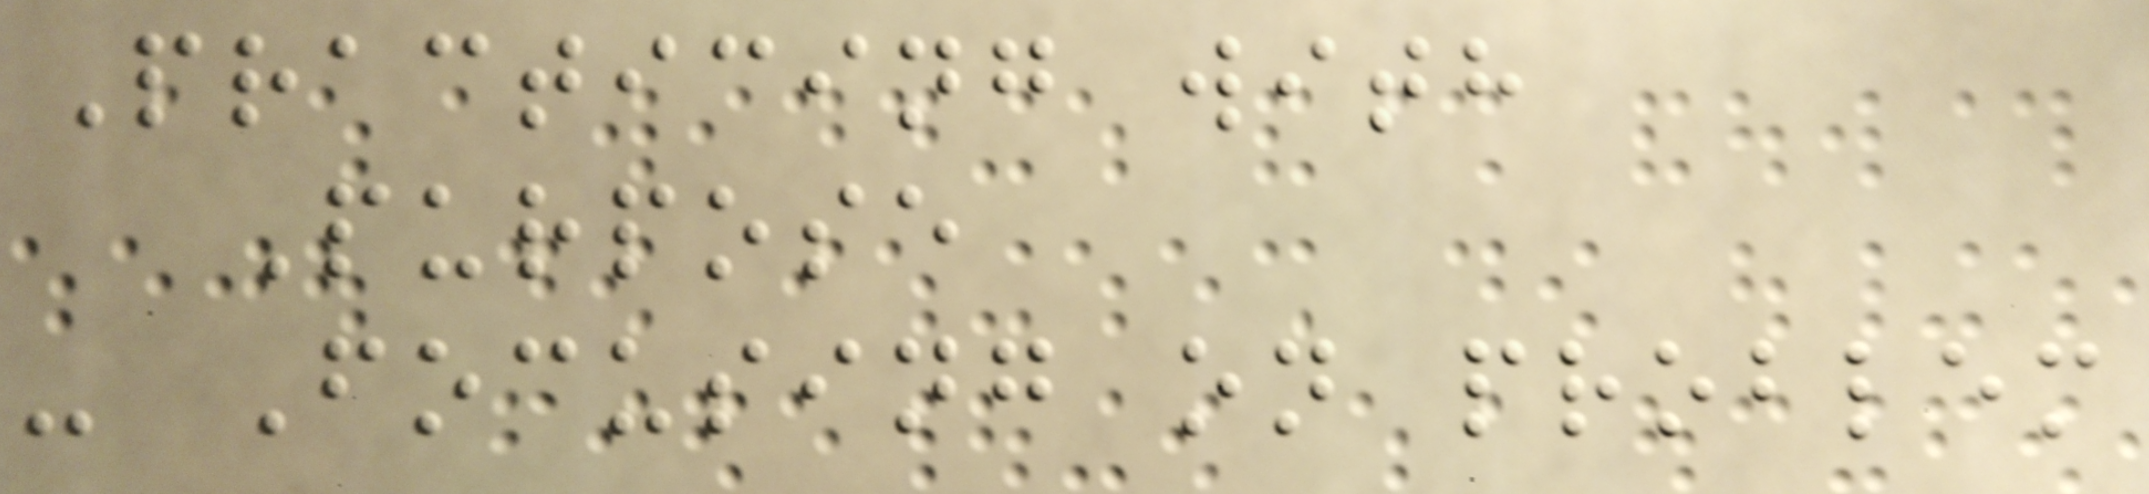Practicing with
Purpose
- Focusing on problem
